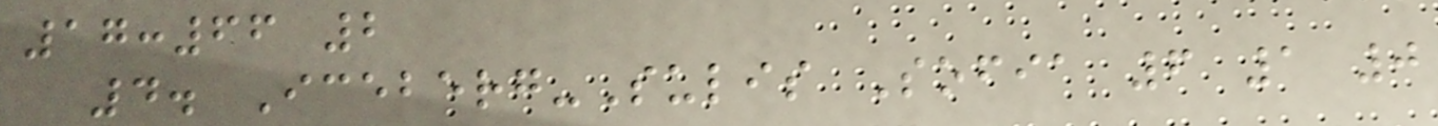17:66 2
4. Iceberg-Sulis Sofia 6 1 0
